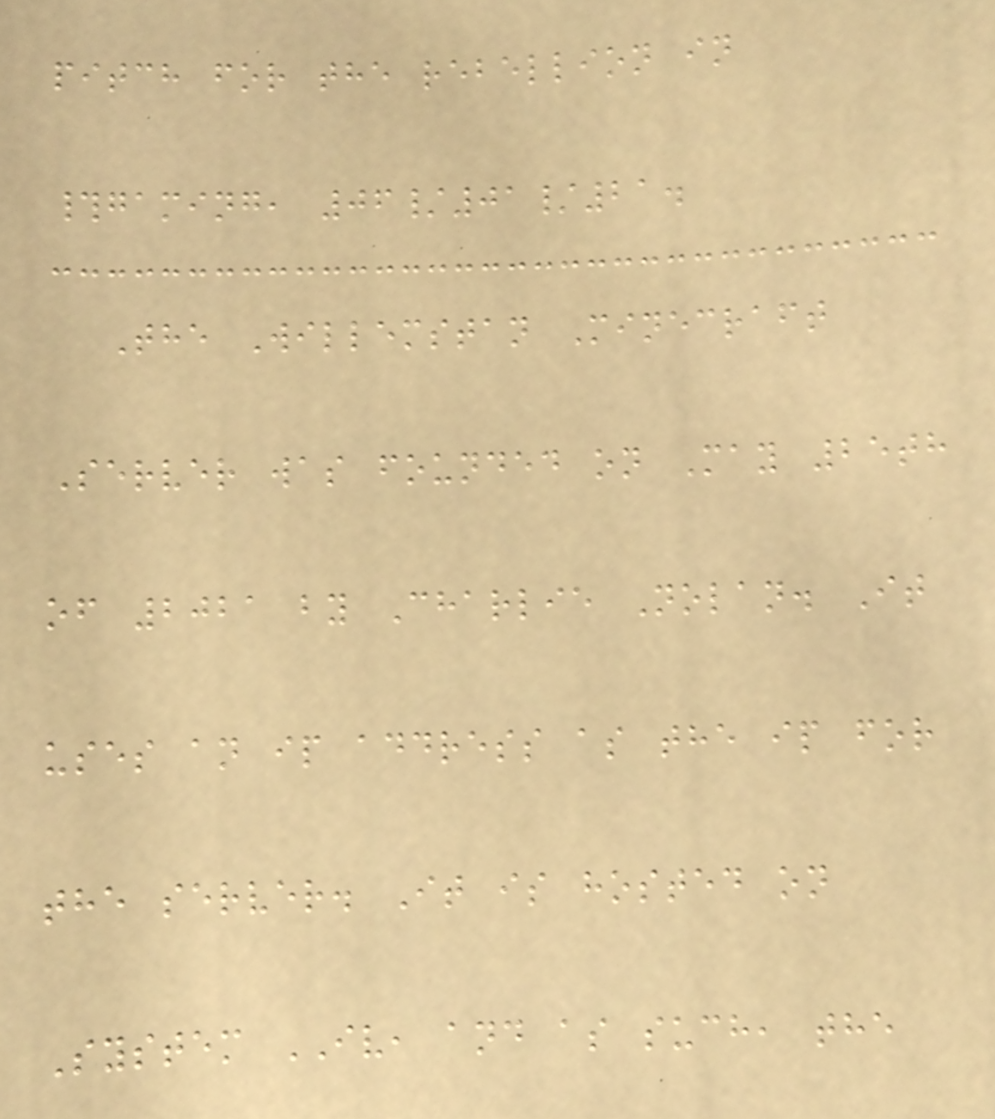pitch for the rebellion in
#gaming, 06/01/21.
The Willemstan Minecraft
Server was founded on May 25th
of 2021 by Charlie Nolan. It
uses an ip address as the ip for
the server. It is hosted on
System IV, and as such, the
